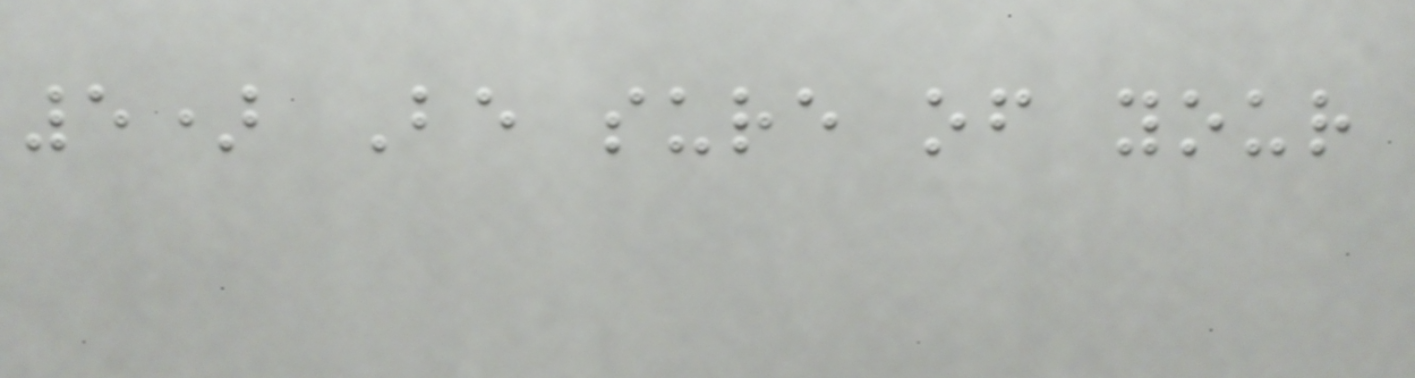5) Be sure of your
